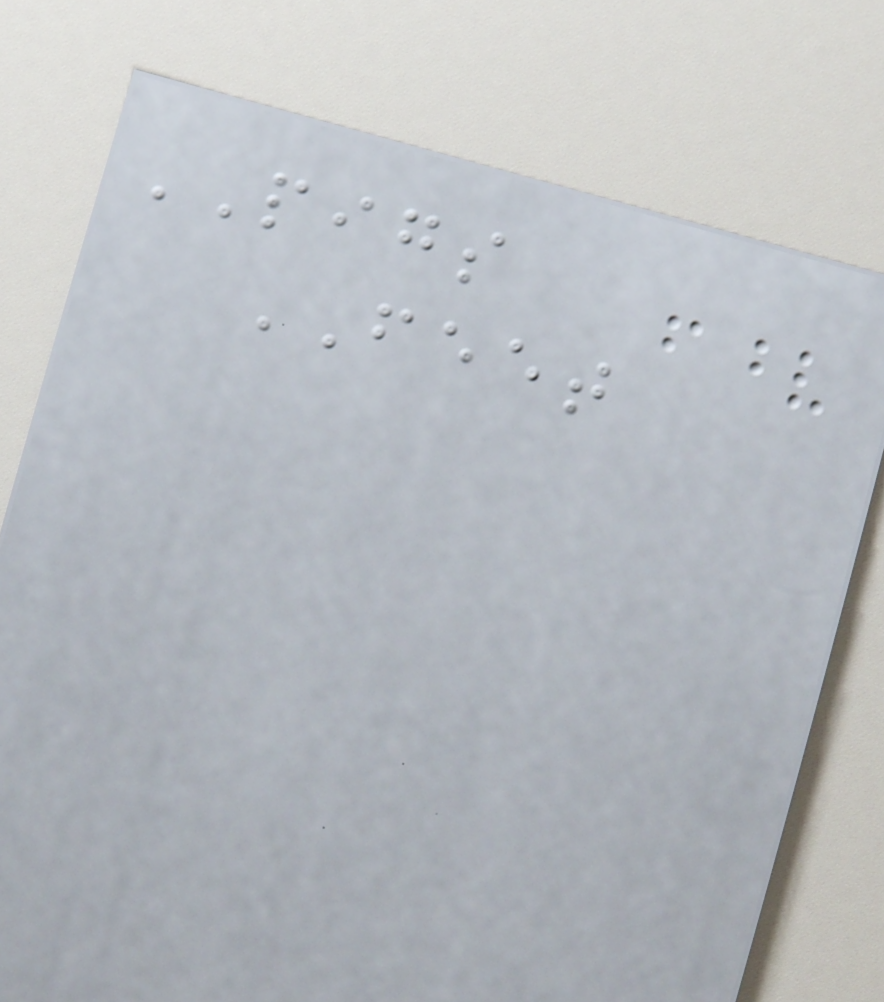PIGS
FEET
